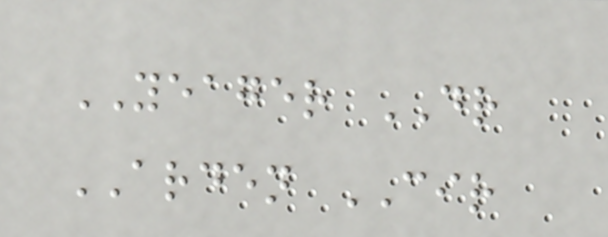YEAGER DR
ARDEN CIR
